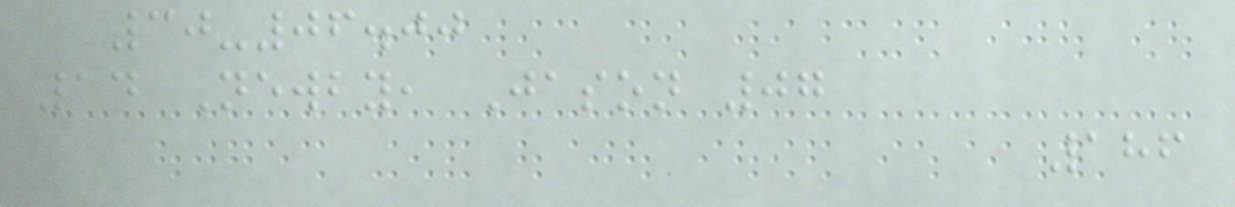30-06.00
14 Newby, Jason 07
186
